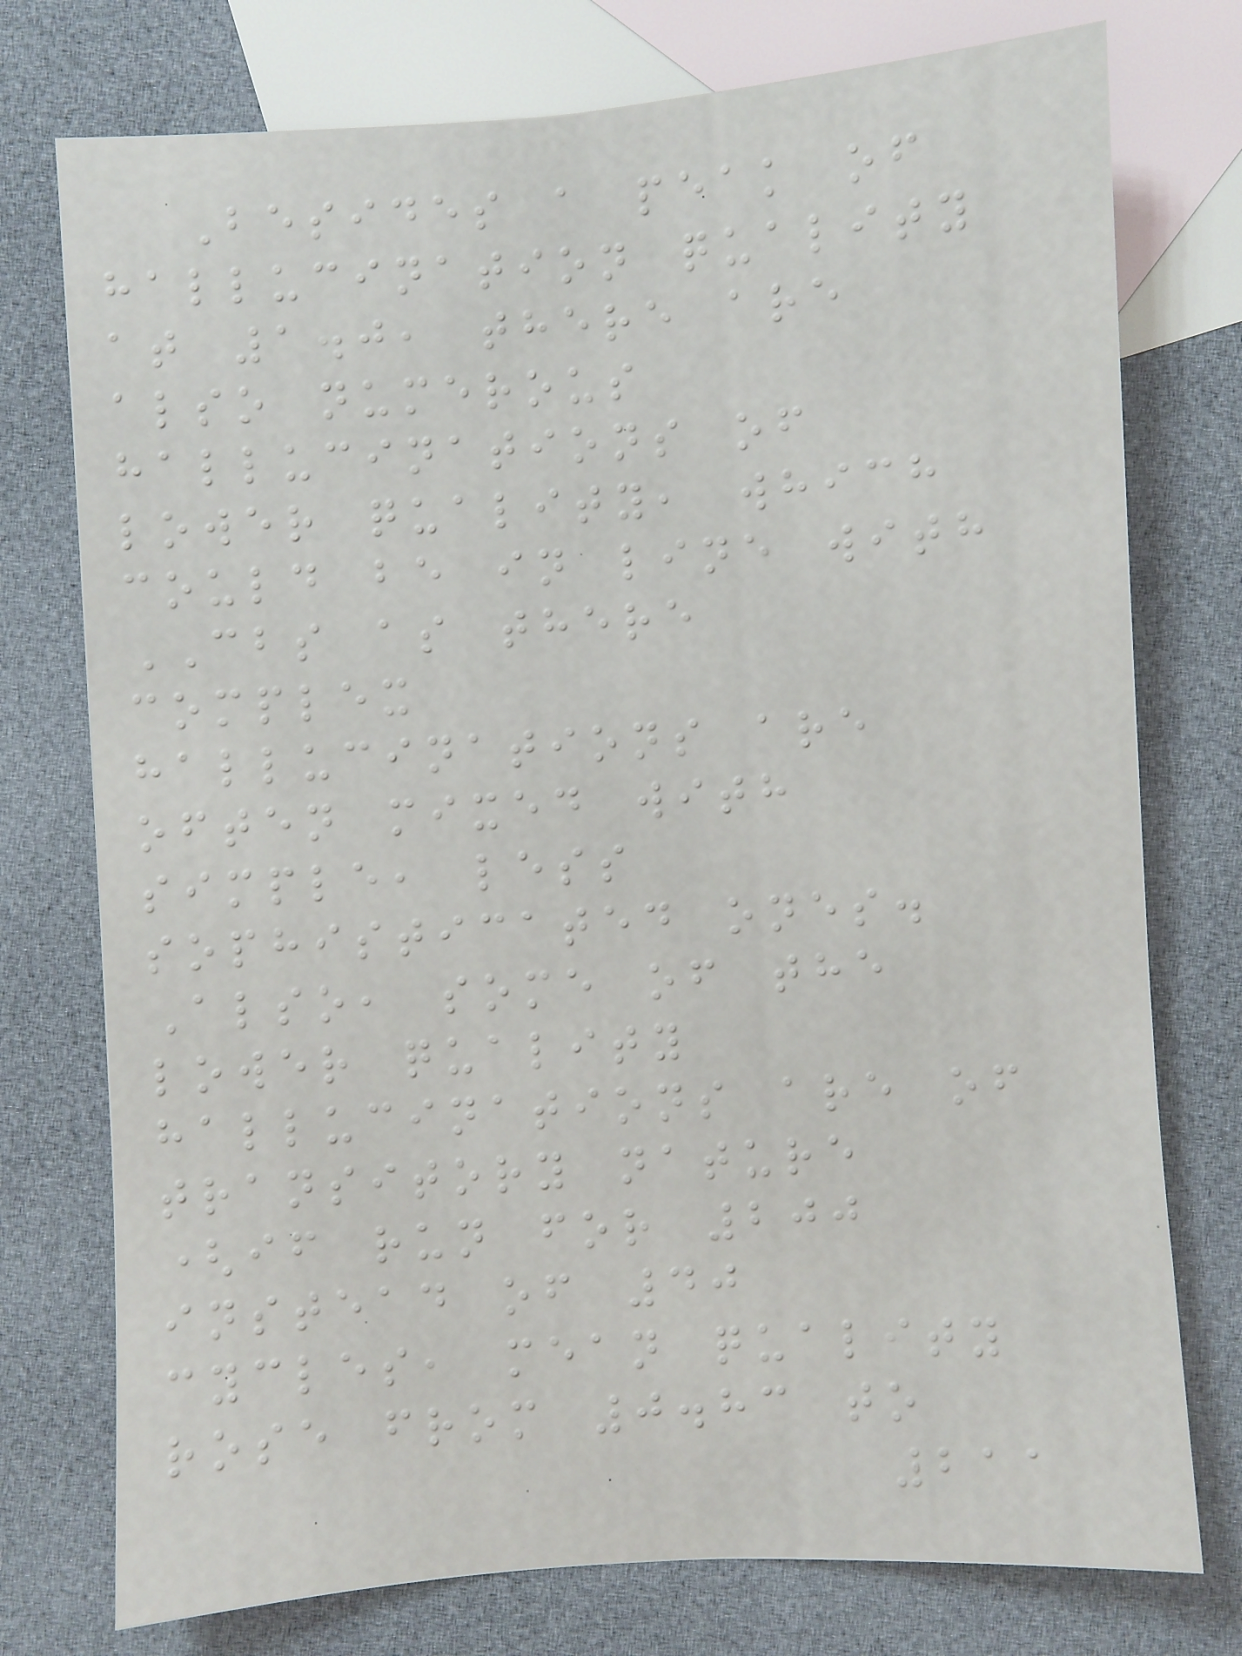Besides a peak of
hallucination quality
at 1.0, there are
also numerous
hallucinations of
lower quality, which
could be in line with
CBS as there
complex
hallucinations are
often mixed with
simple, less
sophisticated ones.
Also, some of the
lower quality
hallucinations are of
transitory nature
(if run for 200
instead of 40
cycles, mean quality
rose from 0.83 to
211
